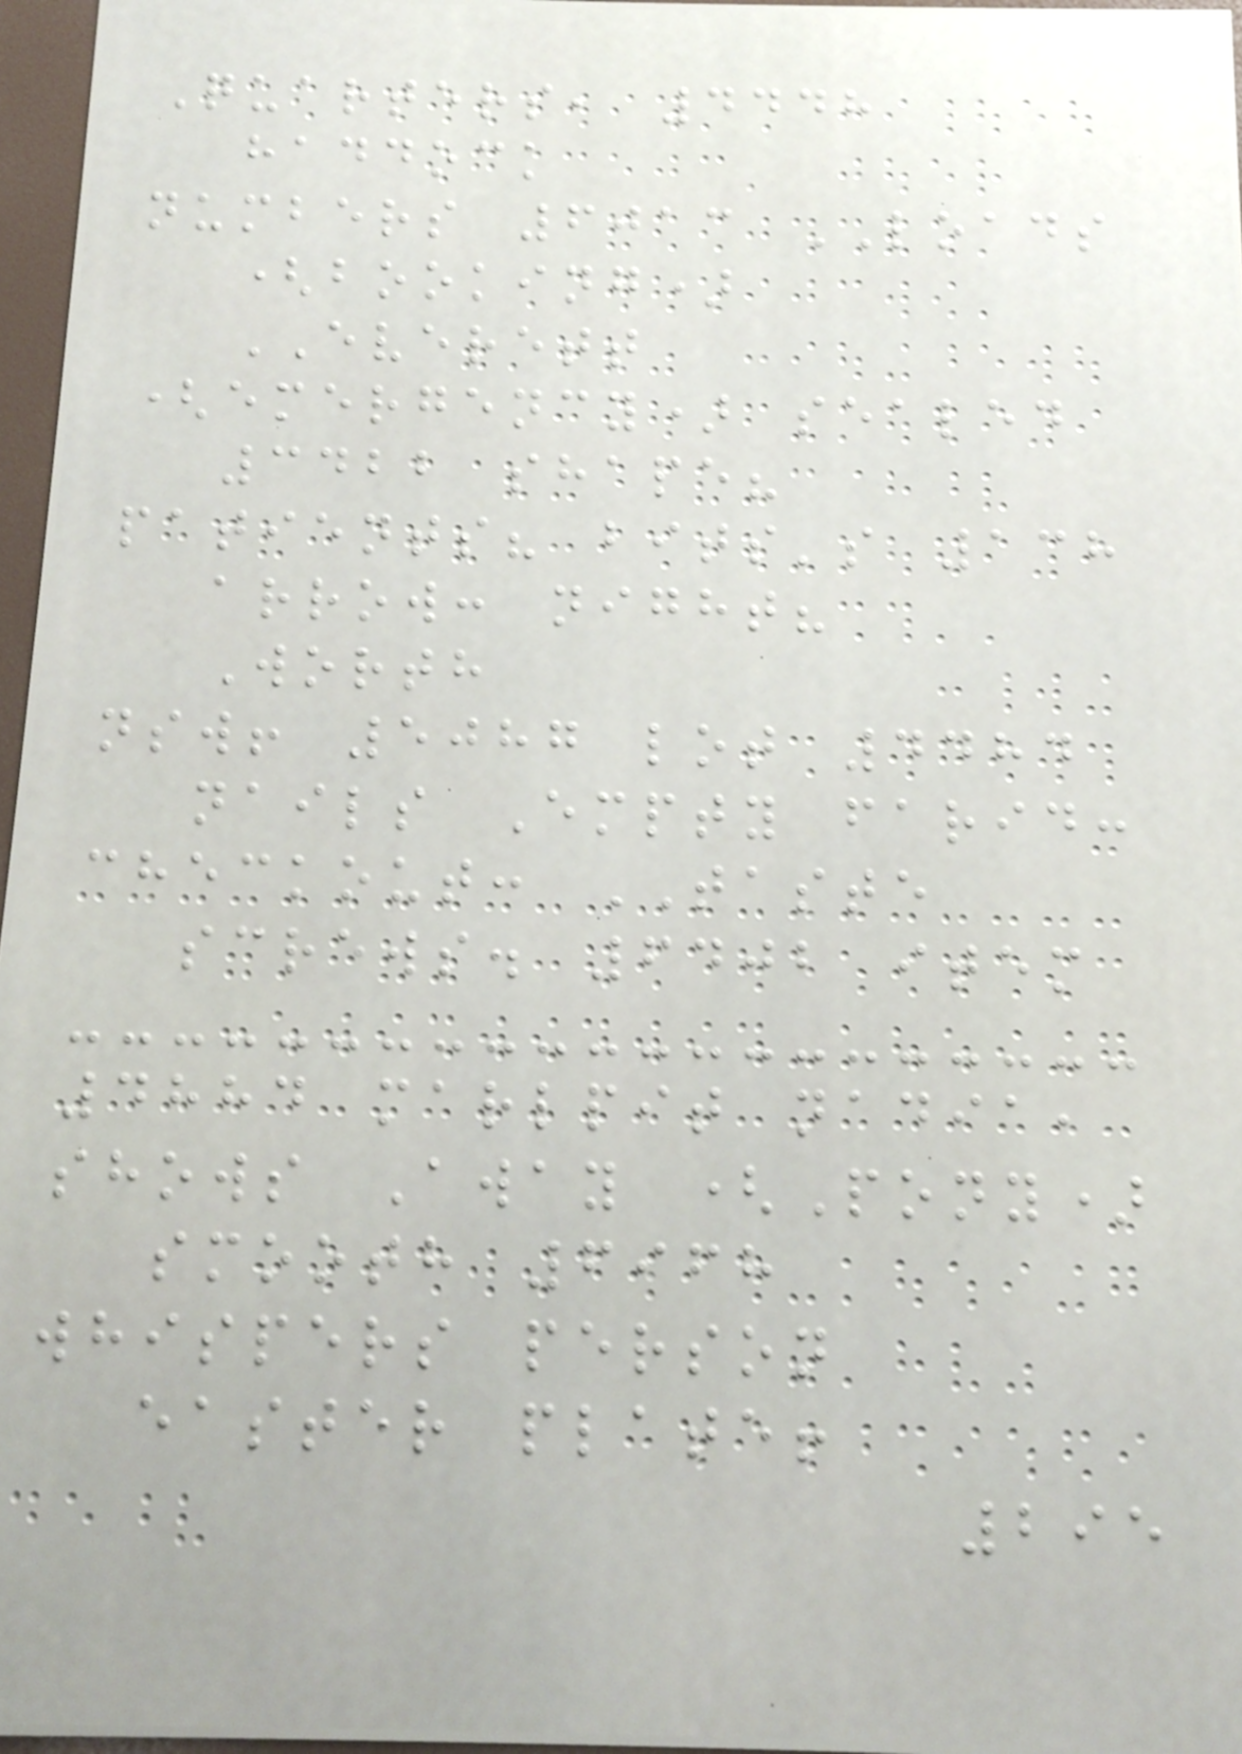Quarters, 4448
haddock
numbers 6013 LOADS
(booking)
EVERETT
(emergency) sealed
3422 shape?
patients? bits's 138
arrow: night?
Worth
nsw! 5087 lot 4484
nails Empty farid:
checkout: TASTE
screws. 6402 item
4884 marlpit nadia,
shows Away (Pony)
smooth 6968
whispers person
easter plate!
295
